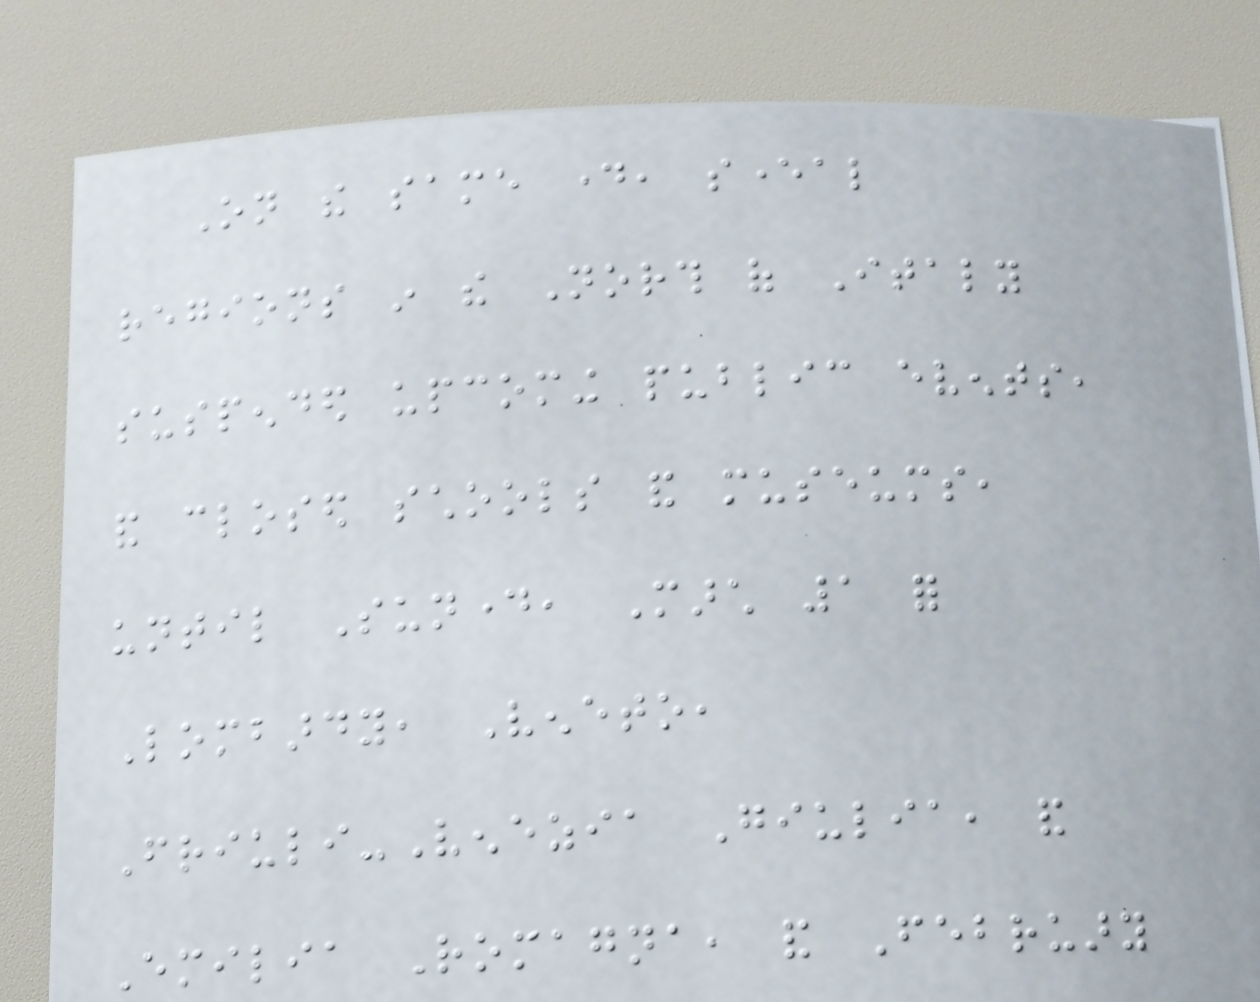On the same day, several
regions in the North of Italy
suspended upcoming public events,
and closed schools and museums,
until Sunday, March 1 for
Lombardy, Veneto,
Friuli-Venezia Giulia, and
Emilia Romagna, and February
